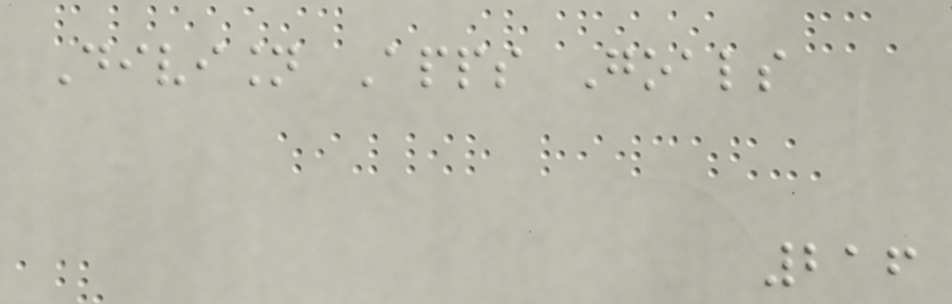Division Apps Goals
216
